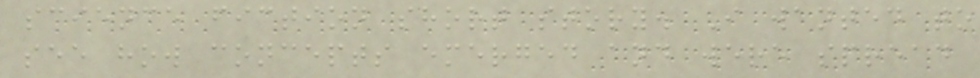science fiction short story. I wanted to
see how concepts emerged and were spread
